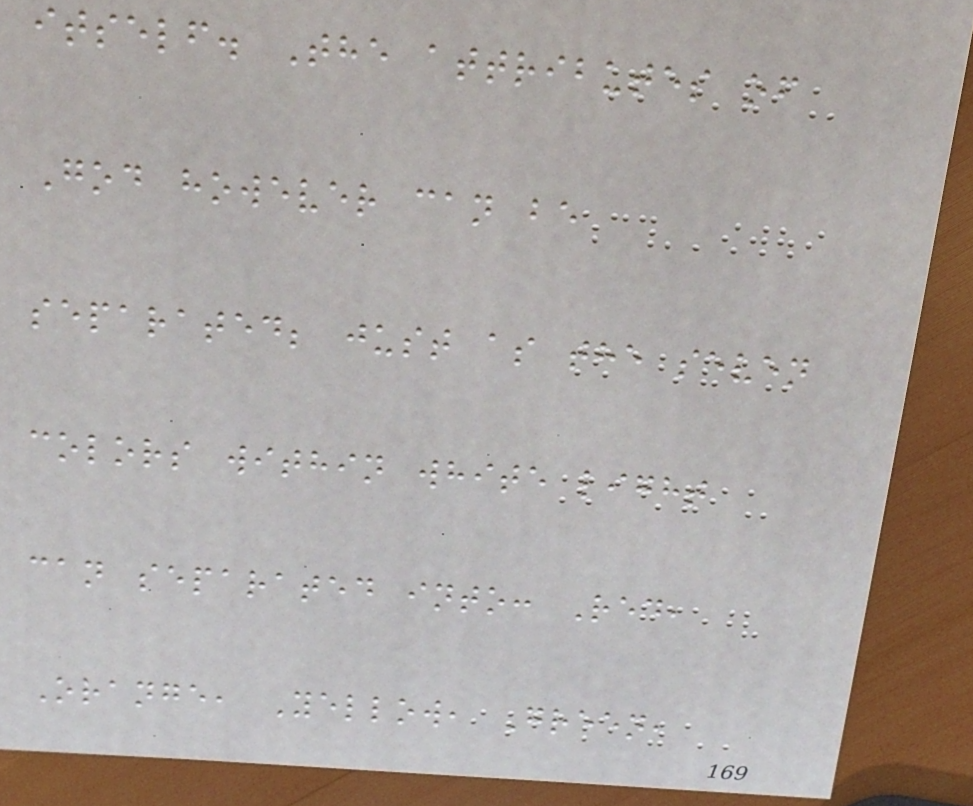itself. The attributes of
God however can be
separated; just as the seven
colors within white light
can separated into: Red,
Orange, Yellow, Green,
